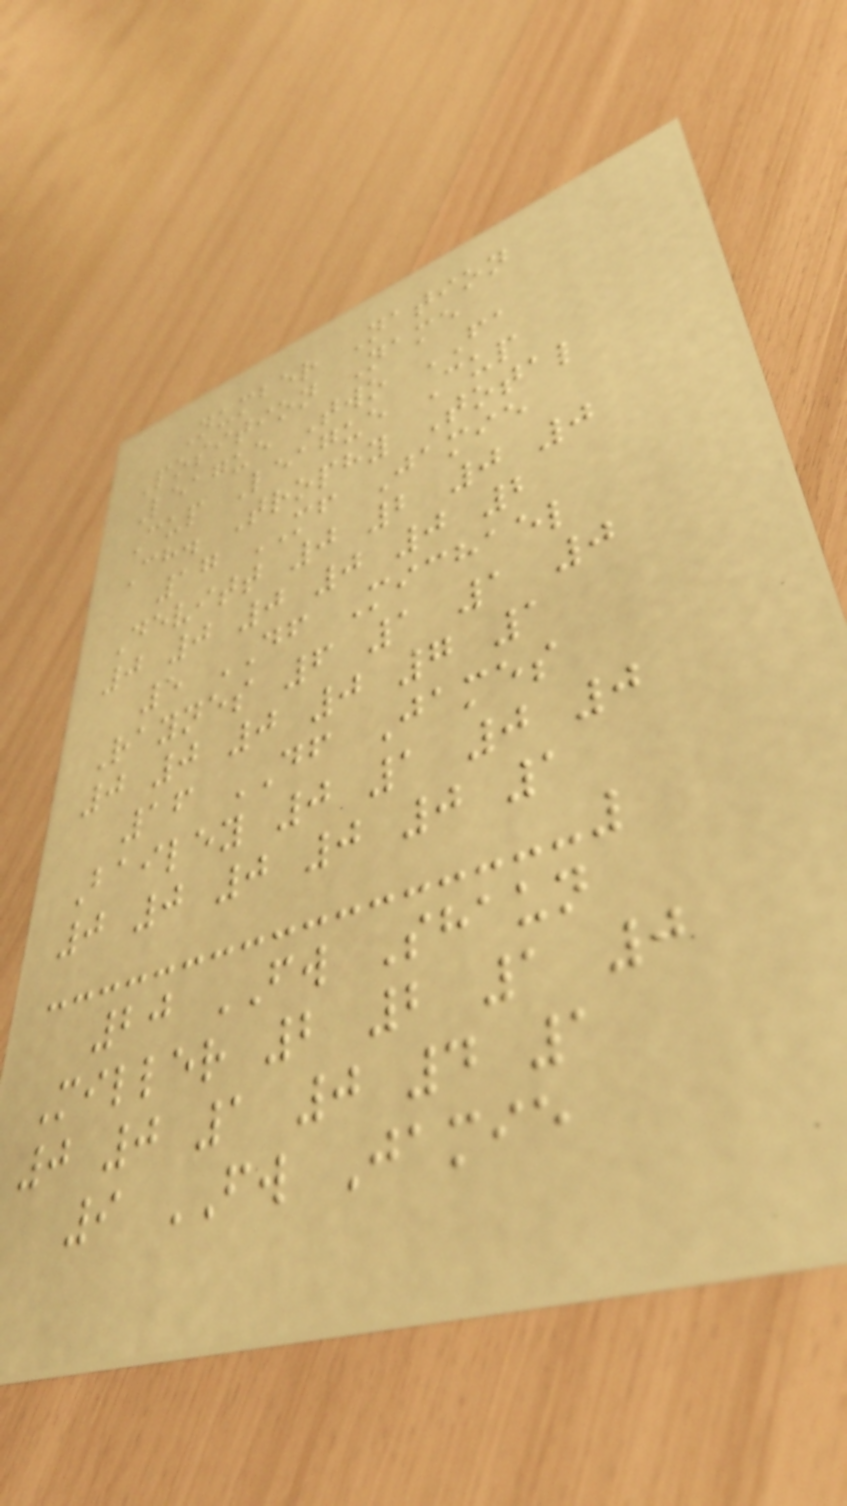Number Nation
Position Name
League Two FA
Cup League Cup
Ch. Trophy Total
17 MF Jamie
Devitt 0 2 0 0
0 0 0 0 0 2
5 DF Michael
Raynes 6 1 1 0
0 0 0 0 7 1
16 DF James
Bailey 0 1 0 0
0 0 0 0 0 1
20 FW Shaun
Miller 2 2 1 0
0 0 1 0 4 1
9 FW Jamie
